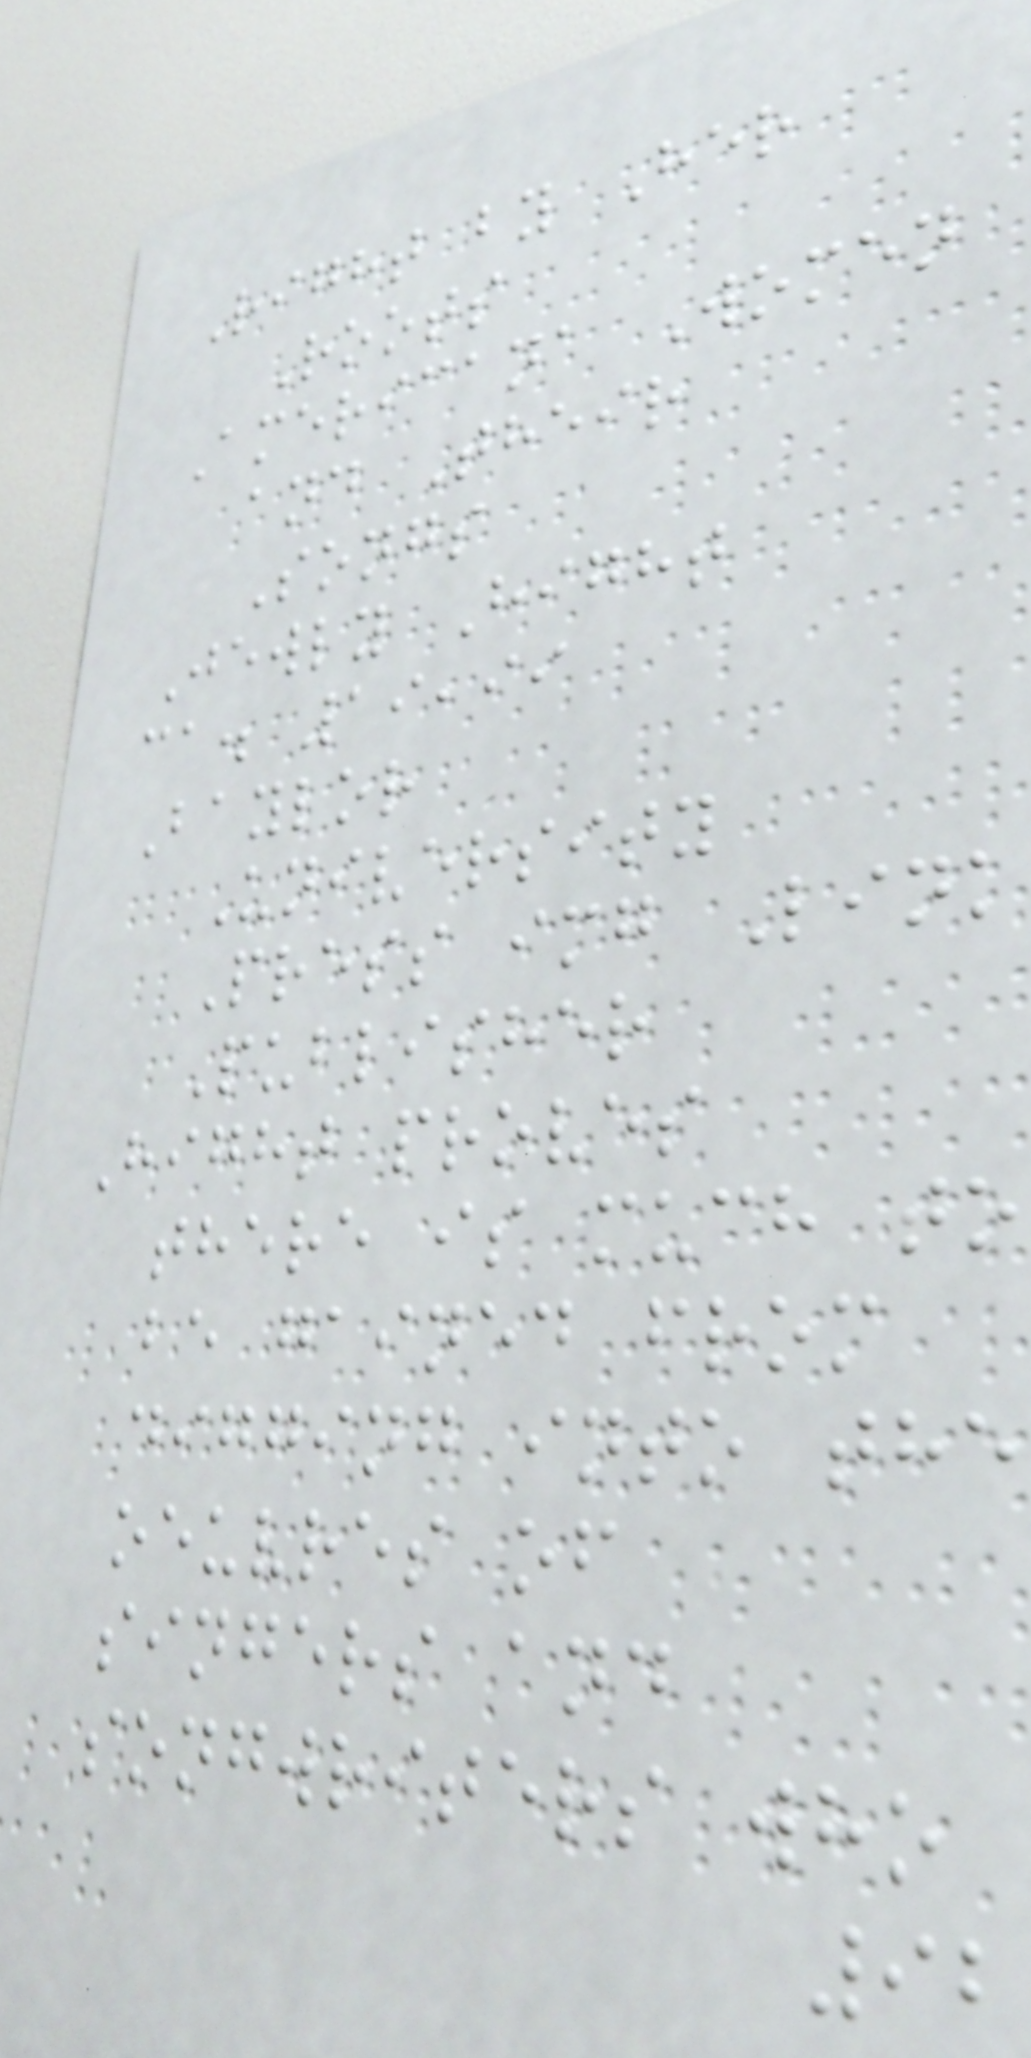Right by Her
Roots
Americana Women
and Their
Songs
Jewly Hight
ca. 19,99
Baylor
University
Press img Link
Publisher
Hight proves
there is much to
be gained from
digging into the
oeuvres of
singers and
songwriters who
92
